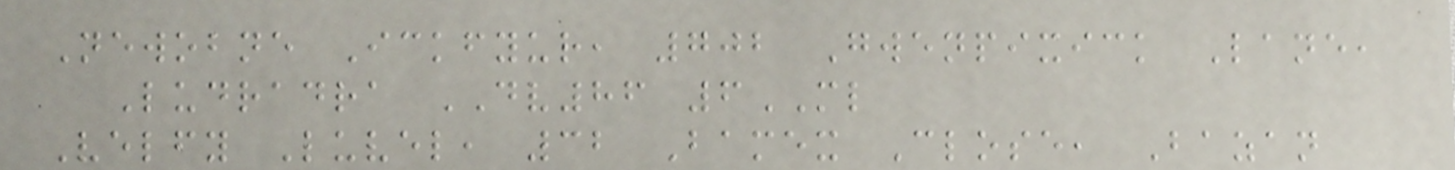Newobne Ickfyur, 702 Gwenpixick Lane,
Ludradra DV86 6ML
Velfy Luvel, 32 Bamex Close, Bazan
